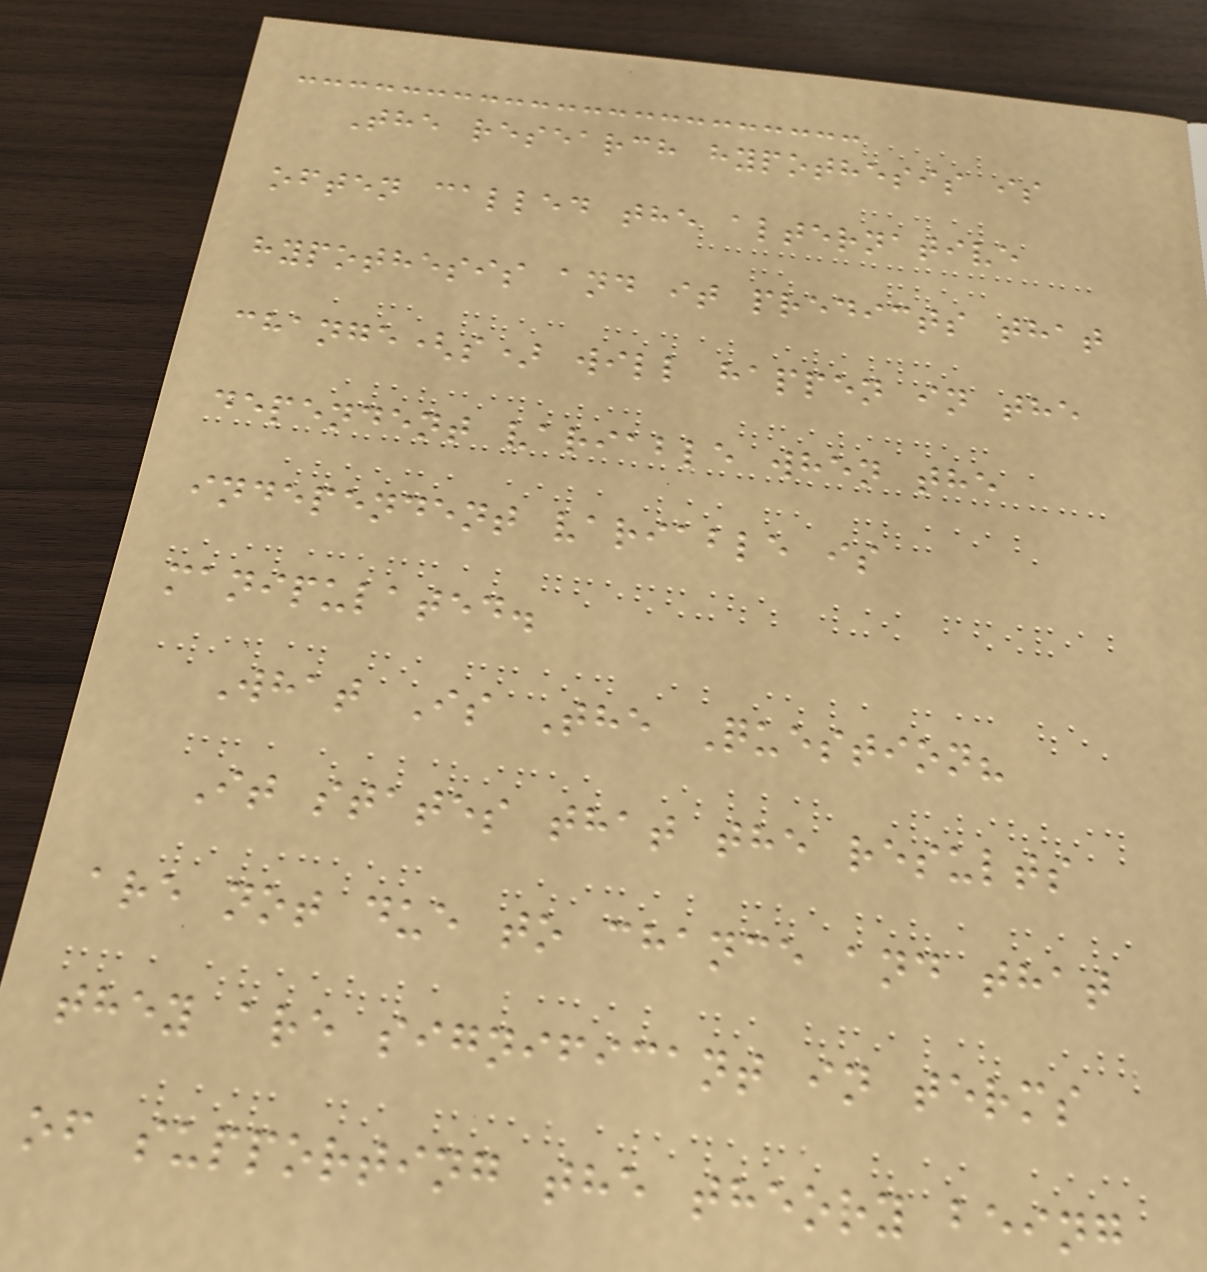The research hypothesis is
often called the alternative
hypothesis and it predicts that
change(s) will happen in the
dependent variable when the
independent variable is
manipulated.
What Is The Question?
It states that the results
are not due to chance and that
they are significant in terms
of supporting the theory being
